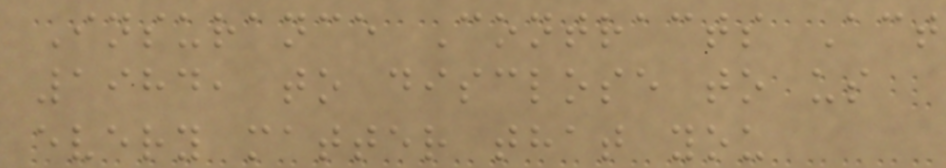Insurance Contracts Act
1984, to disclose to us
every matter that you
